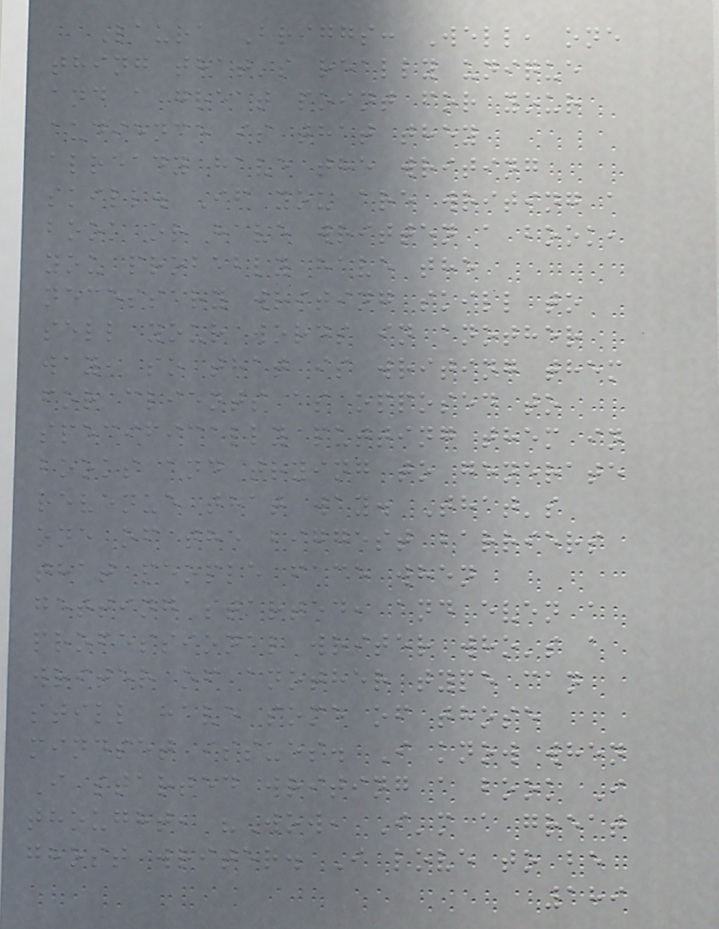Laura Briggs: Well, one
thing that's really unique
and a great point for your
audience is that they
already have the writing
skill. If you are writing a
book or have written a book,
you probably have the
necessary writing skill to
sell your words in another
way, so that is writing them
for clients as opposed to
specifically putting them in
books and trying to generate
revenue that way. That's
one of the biggest barriers
that people face when
getting started, and even a
professional writer who's a
writer of another type can
still have some of those
mindset issues. I know when
I started writing a book I
thought, "Wow, I'm a great
ghost writer. I love to be
189
